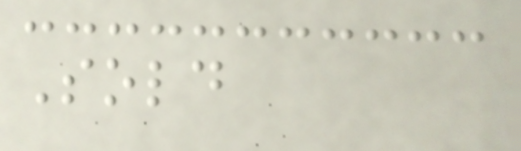Sold
